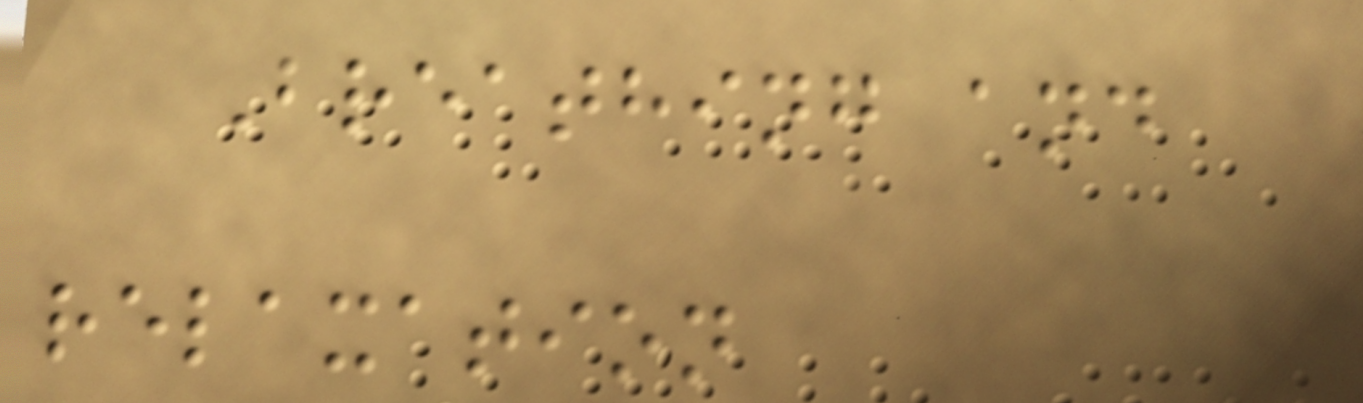Breathing and
relaxation
